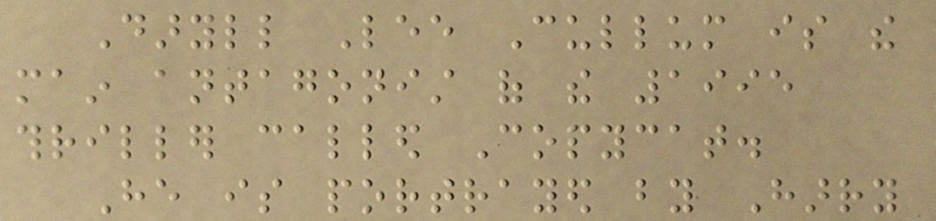Daryll Lee Cullum is the
main antagonist of the 1995
thriller called Copycat.
He is portrayed by Harry
